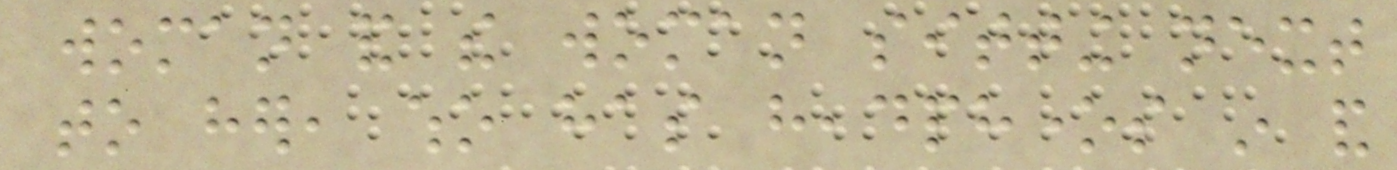woman and the woman sitting next
to her, who has headphones in and
